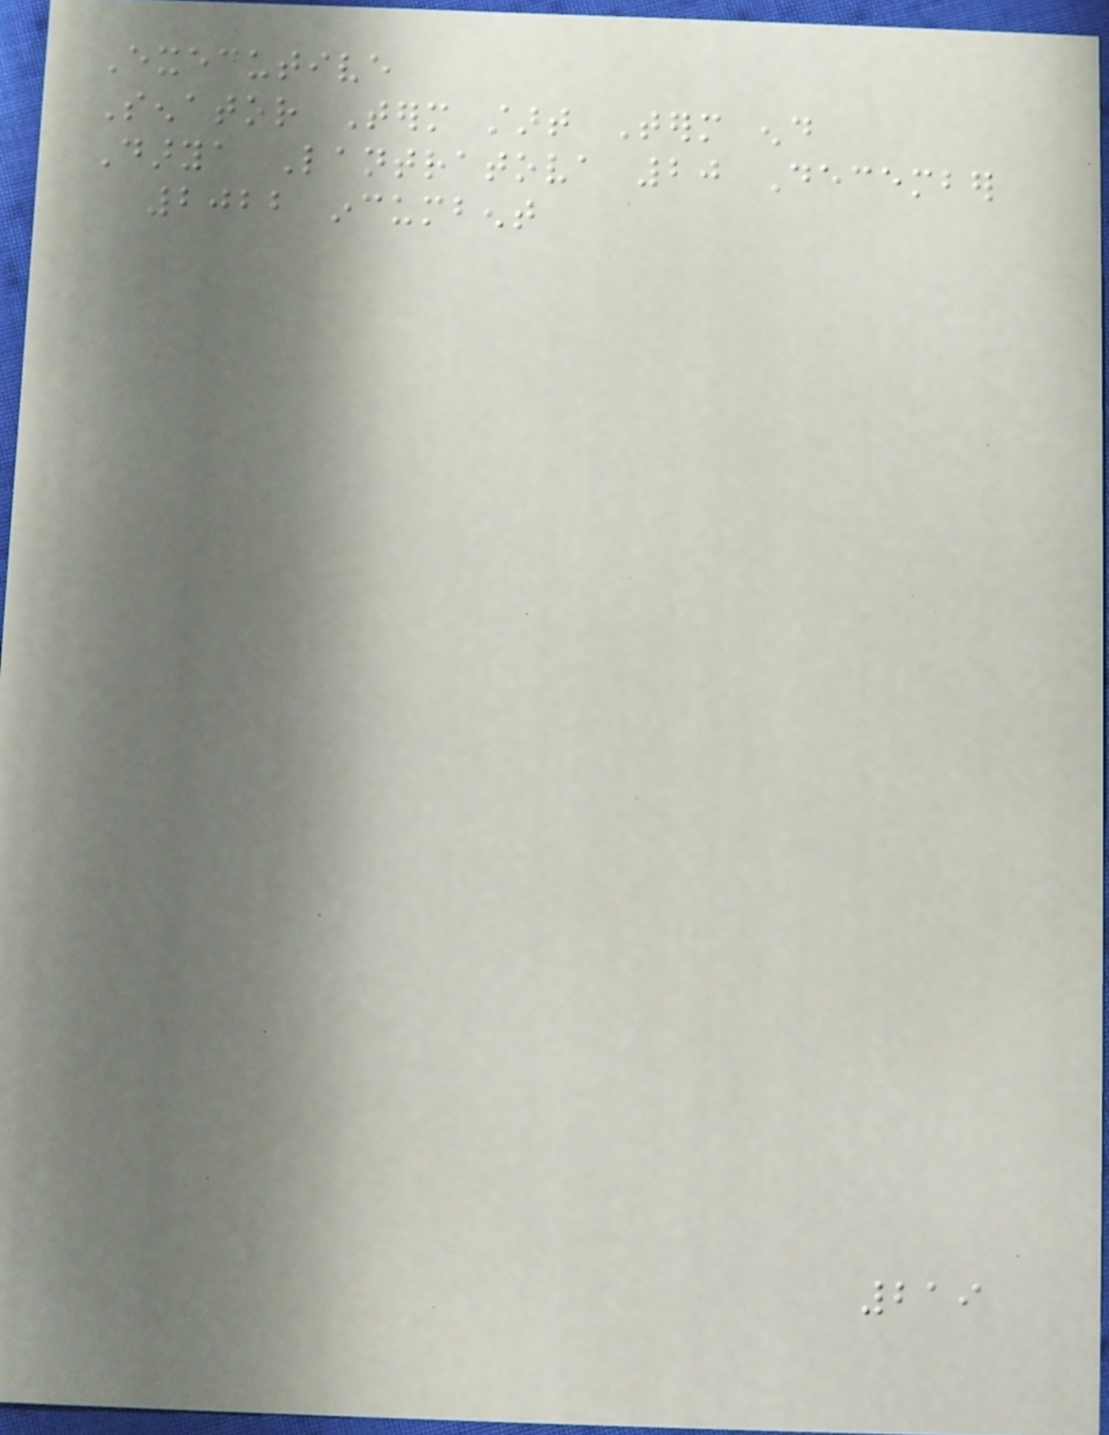Executive
Senator Term start Term end
Darya Lantratova 20 December
2022 incumbent
219
